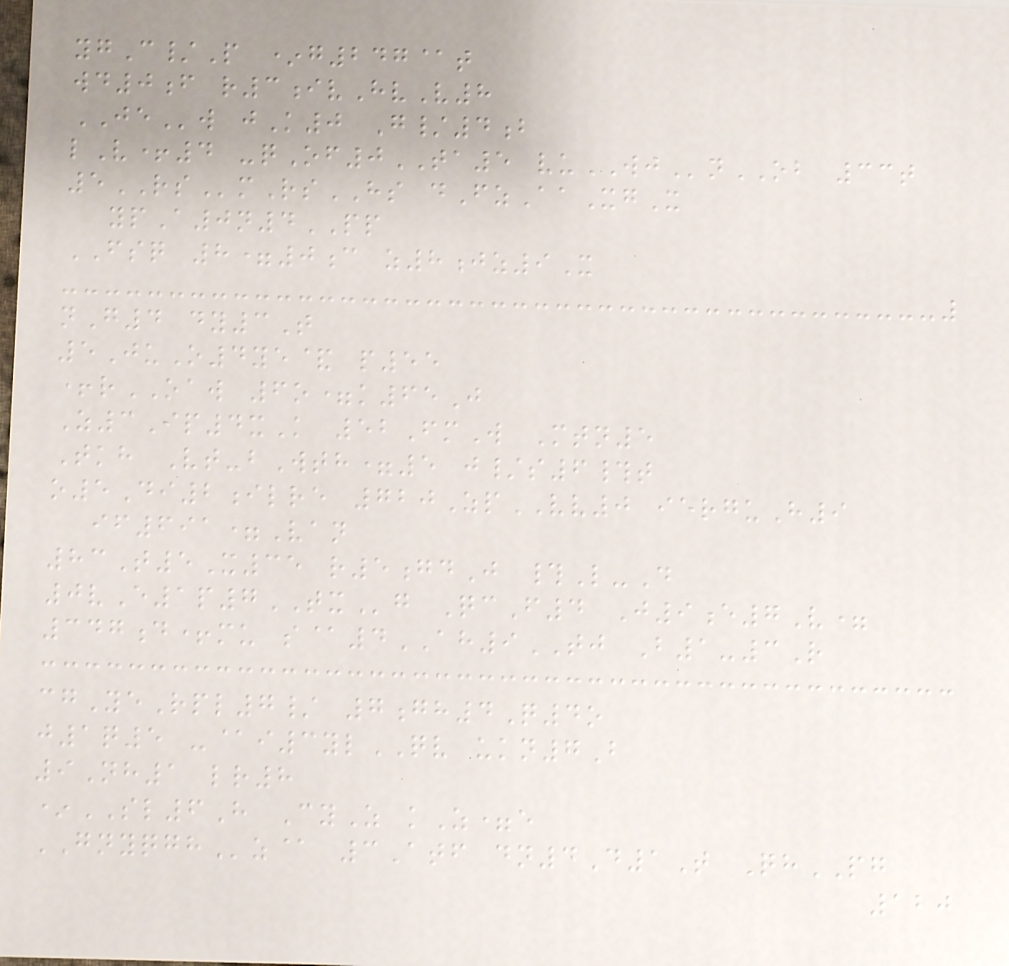ygC/P *g247@t
wd0f r3ivHvV8
JEw jK0 G/4b
lV+4 -qOf0TA5 vuWJnOB 33t
5RSmRsHS dFzAaXgX
ypA0n4PP
FSQ 8=0c z8jz9X
nG4 dy3T
5JuO4ye& p55
+rOAW 6o=k65J
Z3Ip4xK 52FmW Mtn5
Tkh Vt-bWth=5 j/s6#t
o5Di2ilre 720ZpVV0 ierguH9
if691=Van
83T5X35 r5gdJ #L-D
0vE1p7TXg QcF4 J9e7V=
347d+mu s@4AH9TJ B1-3R
cgYeRpl7/ 7gh4Q4o
j1q5 -@i3ylQV ukn7B
9Nh1 lr8
*SL6H CyZ kZ=e
GNYQGHz@ 3Atf dn4D1T QhPG
120
